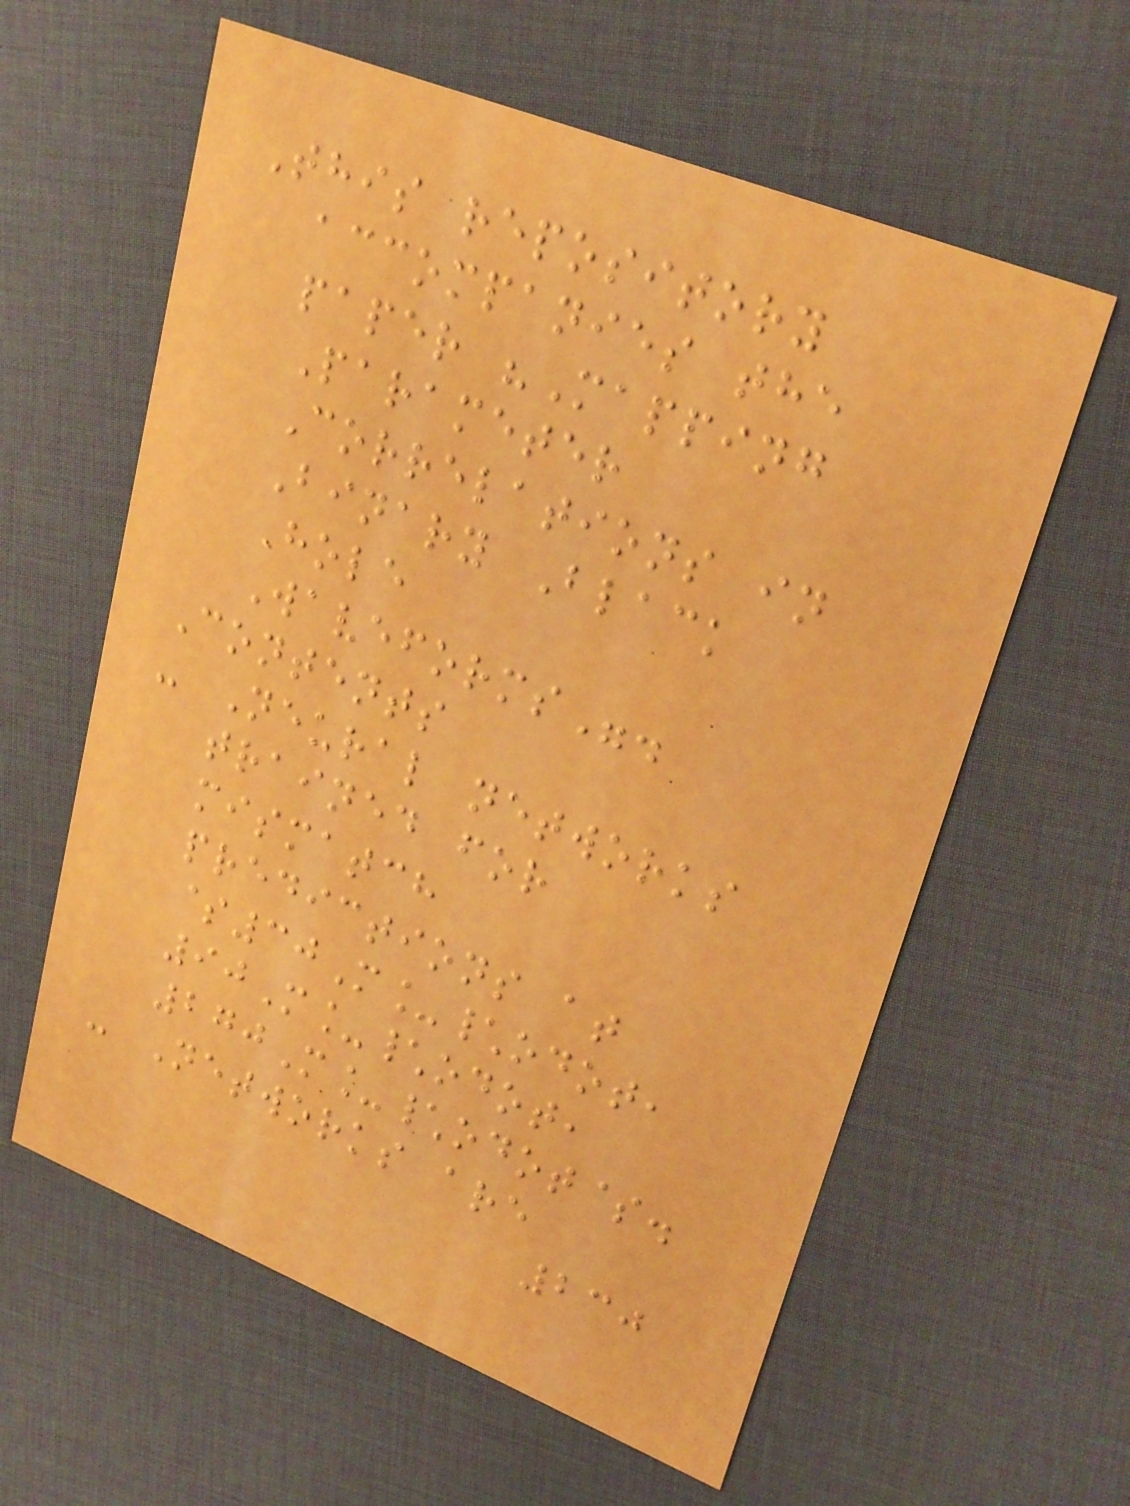This repository
accompanies the
paper "Mapping
Parameter
Correlations in
Binary Black
Hole
Waveforms".
Contents
- Neural networks
trained for
mismatch
predictions at
$30M_\odot,
90M_\odot,
270M_\odot$.
- Networks are
230
